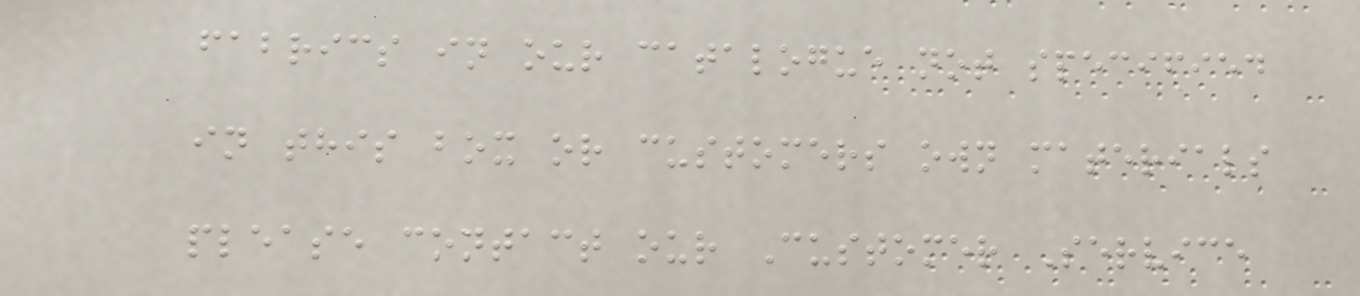fabrics in our catalogue not specified
in this box or customers own materials
please contact our Customer Service
